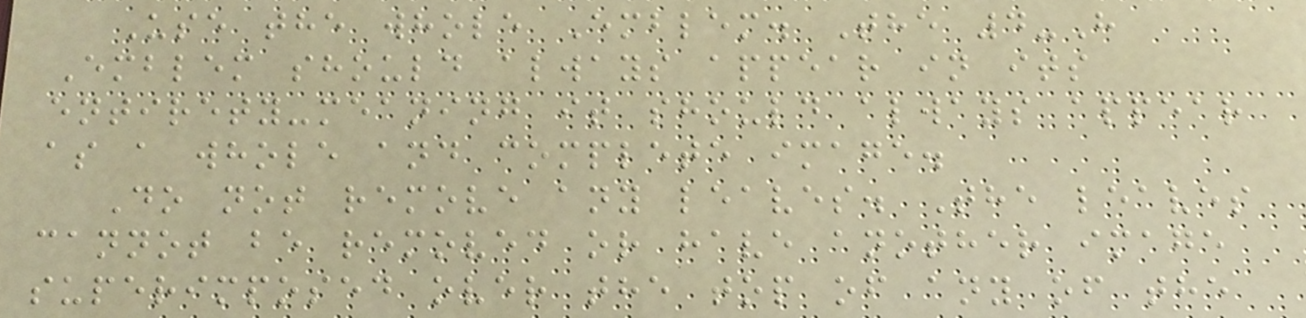Use the whole Emblem. The 4-H
Emblem should always appear in its
entirety-meaning it should always appear
as a whole and complete image.
Do not remove any leaves. The leaves
cannot be removed or have another image
superimposed over the top of any of the
